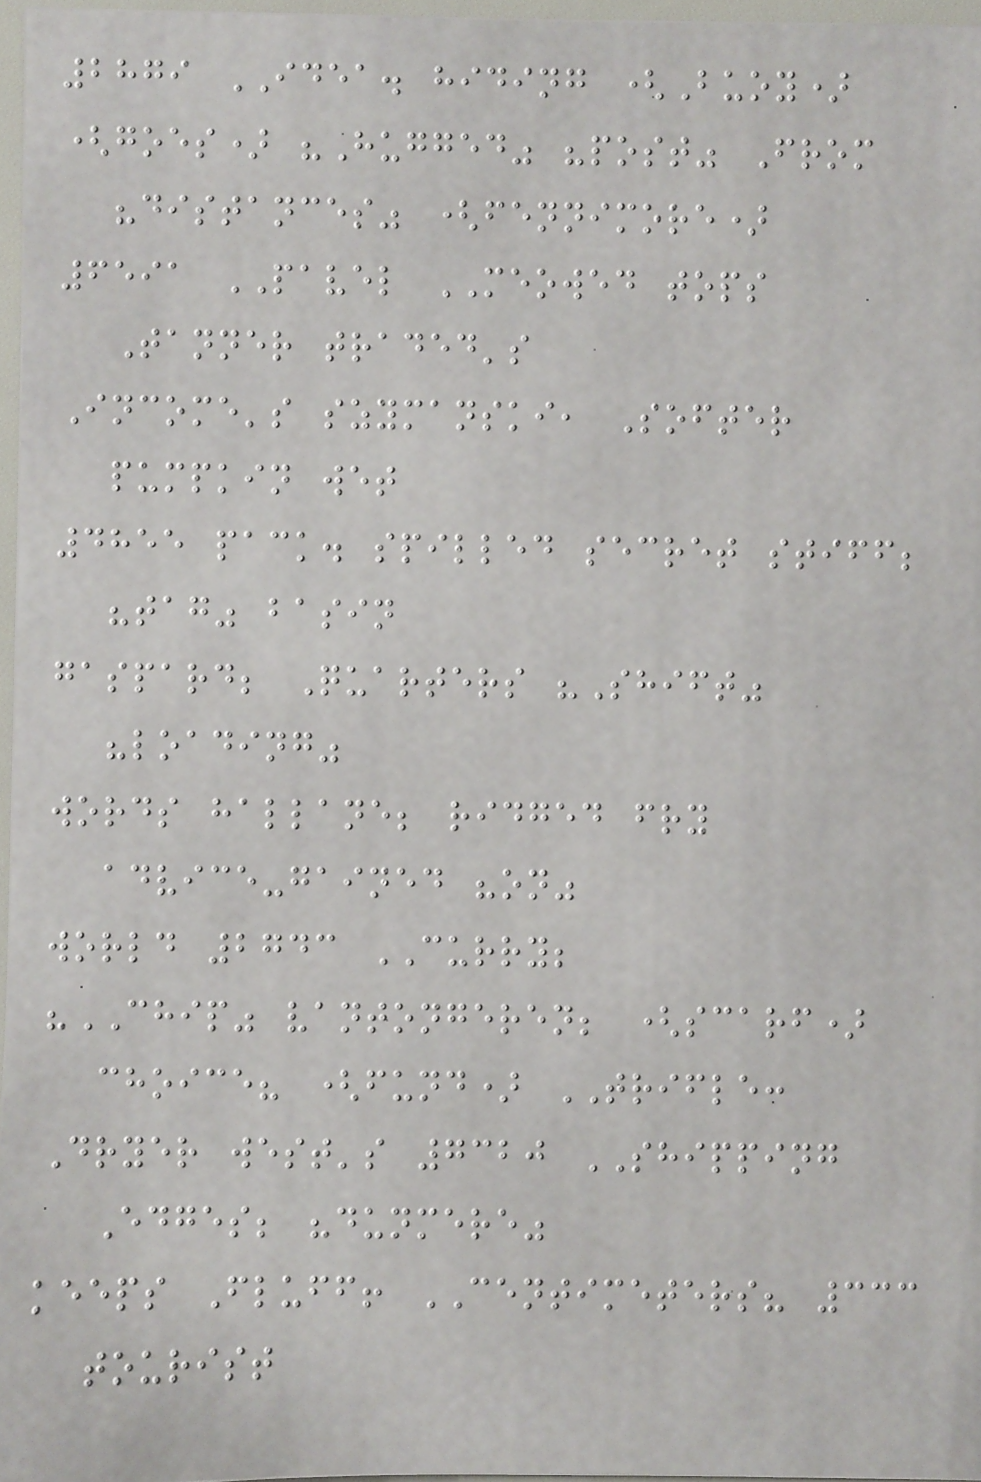2879 IDEA. hiding (Buoy)
(goes) "Hugged" "post" From
"distances" (fennimore)
6591 PAVEL MEOWED tops
Tanner traded's
Income's szymanski, Softer
pumpkin wet
4855 pack. spilled secret stiff;
"tag" basin
gaspard; Quarters "Shift"
"loading"
words hallane; ridged fry
advice-gained "on"
world 2743 CURRY;
"CHIP" vantongeren; (scarf)
choice? (fund) TRIFLE:
Dryer west's 7320 SHIPPING
Edges; "dunmere"
keeps Fluff! CENTIMETERS? 333
tourist
